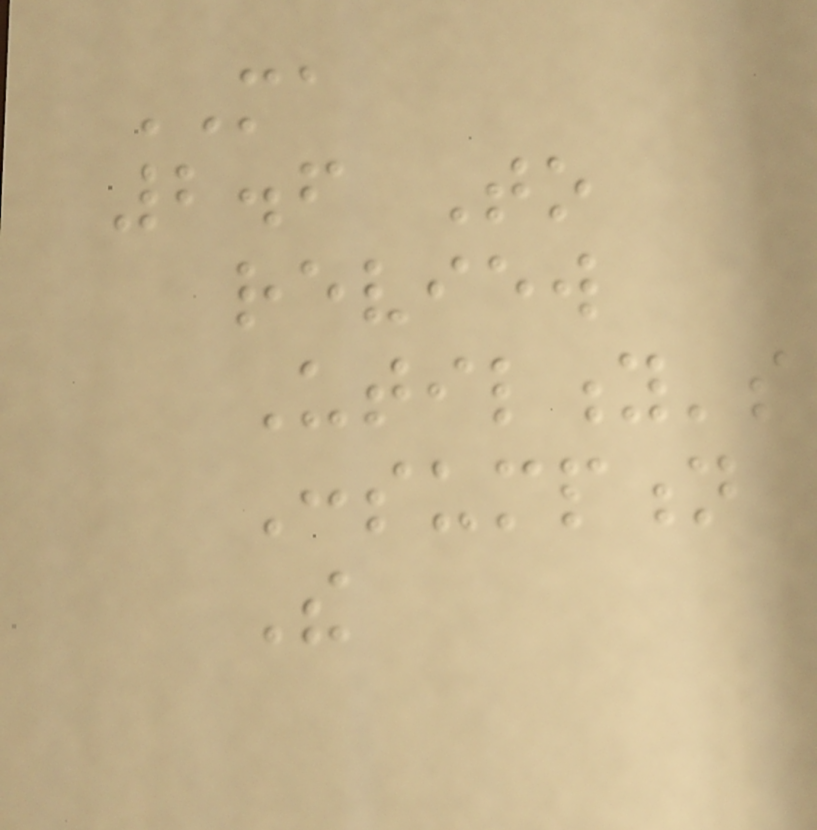MA
2.6 To
review
Utility's
Consumption
The
